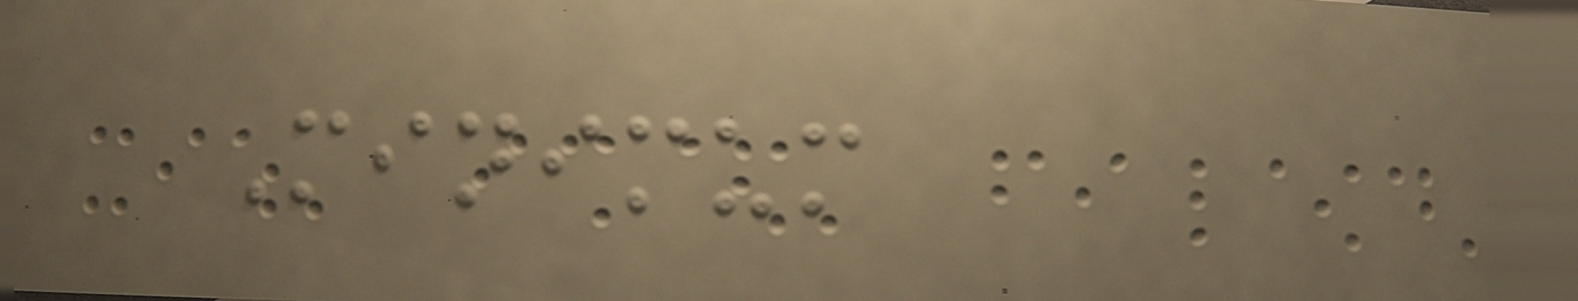Minimum
